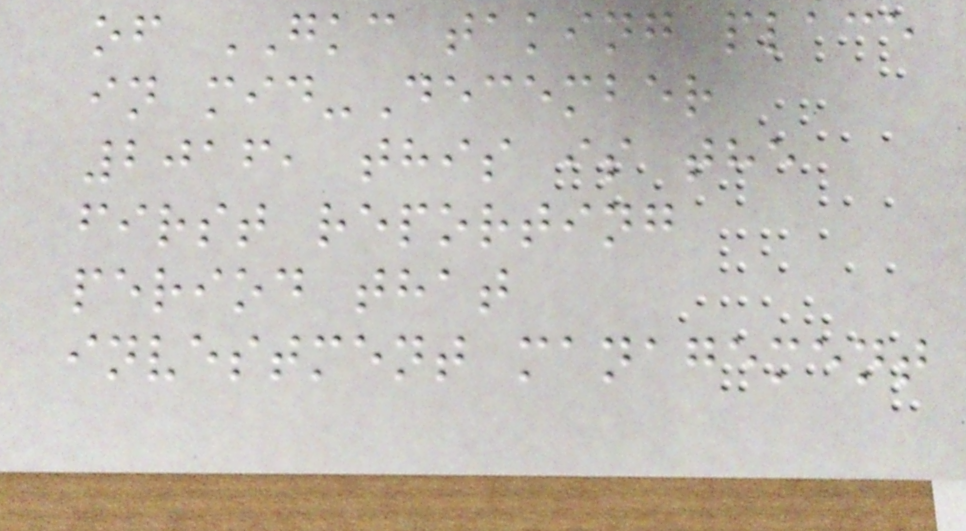of GKC taking place
in mid-December
2016, this is the
first reporting
period that
investment management
